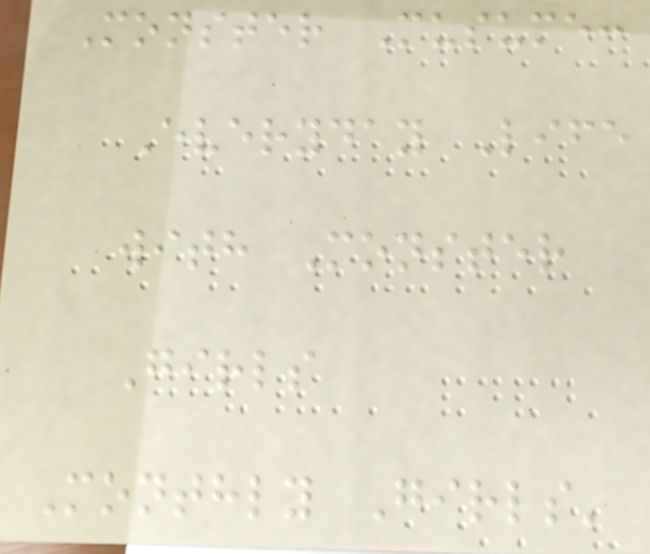Monster Musume:
Everyday Life
with Monster
Girls
Monthly Girls'
